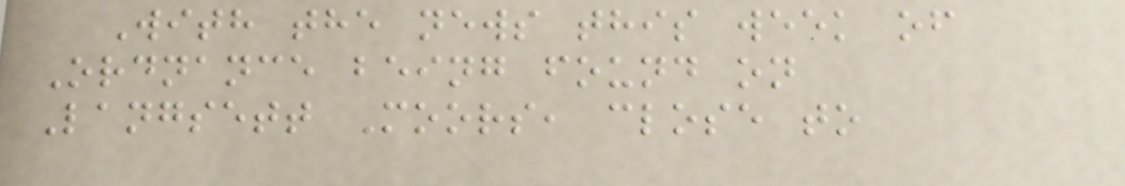With the news this week of
Ordnance being found on
Langsett Moors, close to
